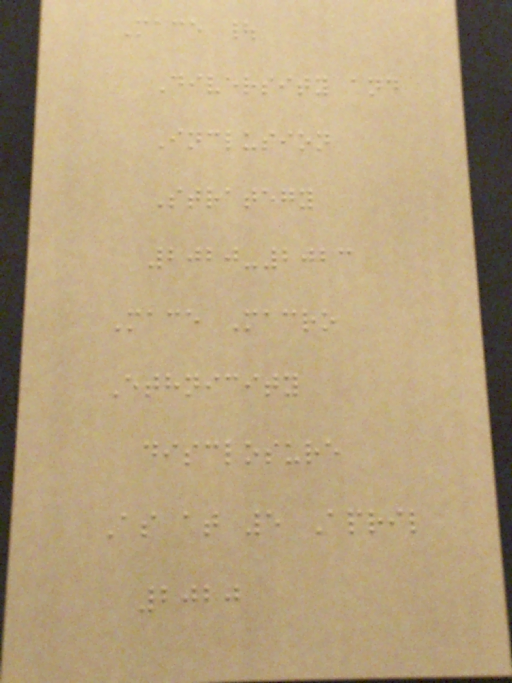Mace |
Diversity and
Inclusion
Strategy
2020-2023
Mace Macro
Ethnicity
disclosure
As at 5 April
2020
